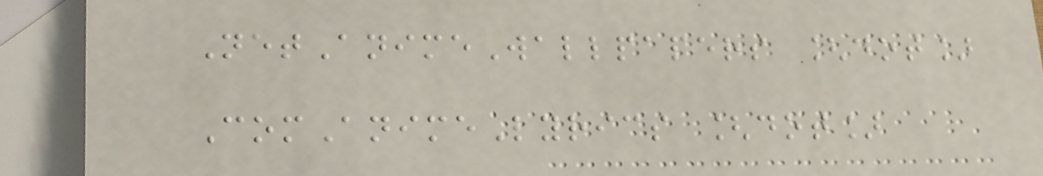NetAnimeWallpapers [dot]
ComAnimeLyrics [dot]
